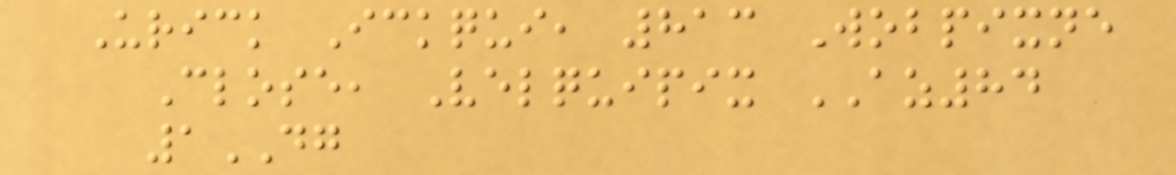Urick Ickqui, 813 Wobpixne
Close, Velquipix AZ84
1DG
